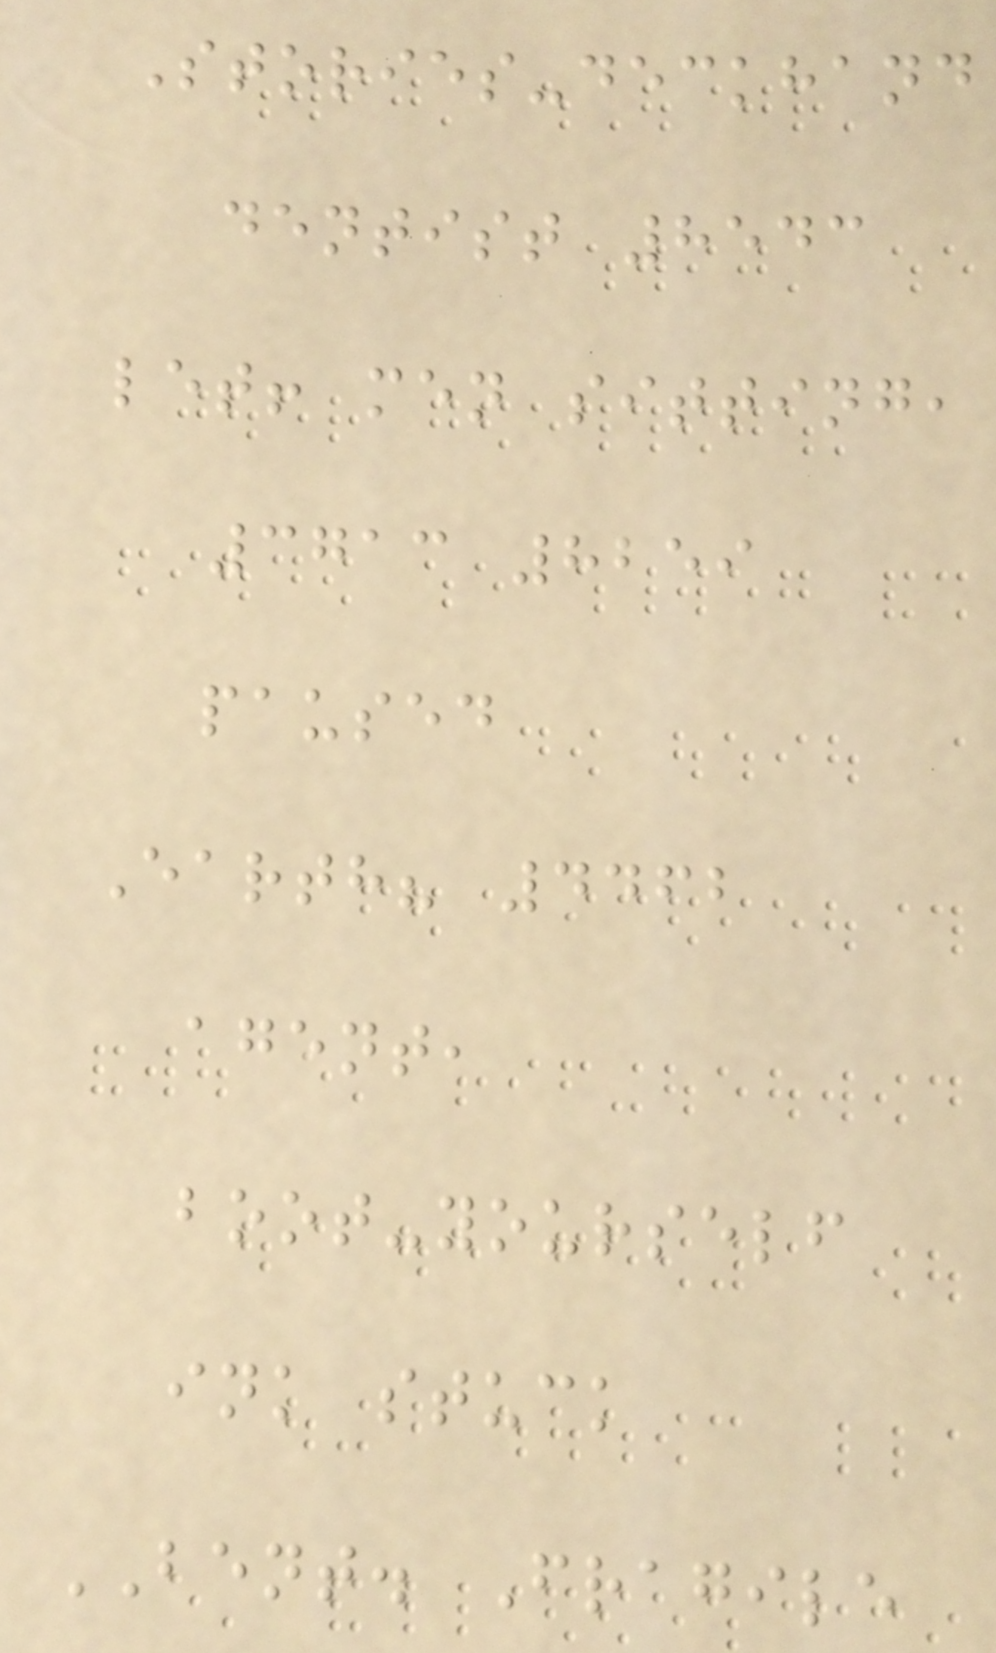Stories-deckhand
dentist 8543
let! men sitting,
3713 8259
paused
Earth? 4462
agent,
boot-yourself
ink stuck
BENT. Fragile
